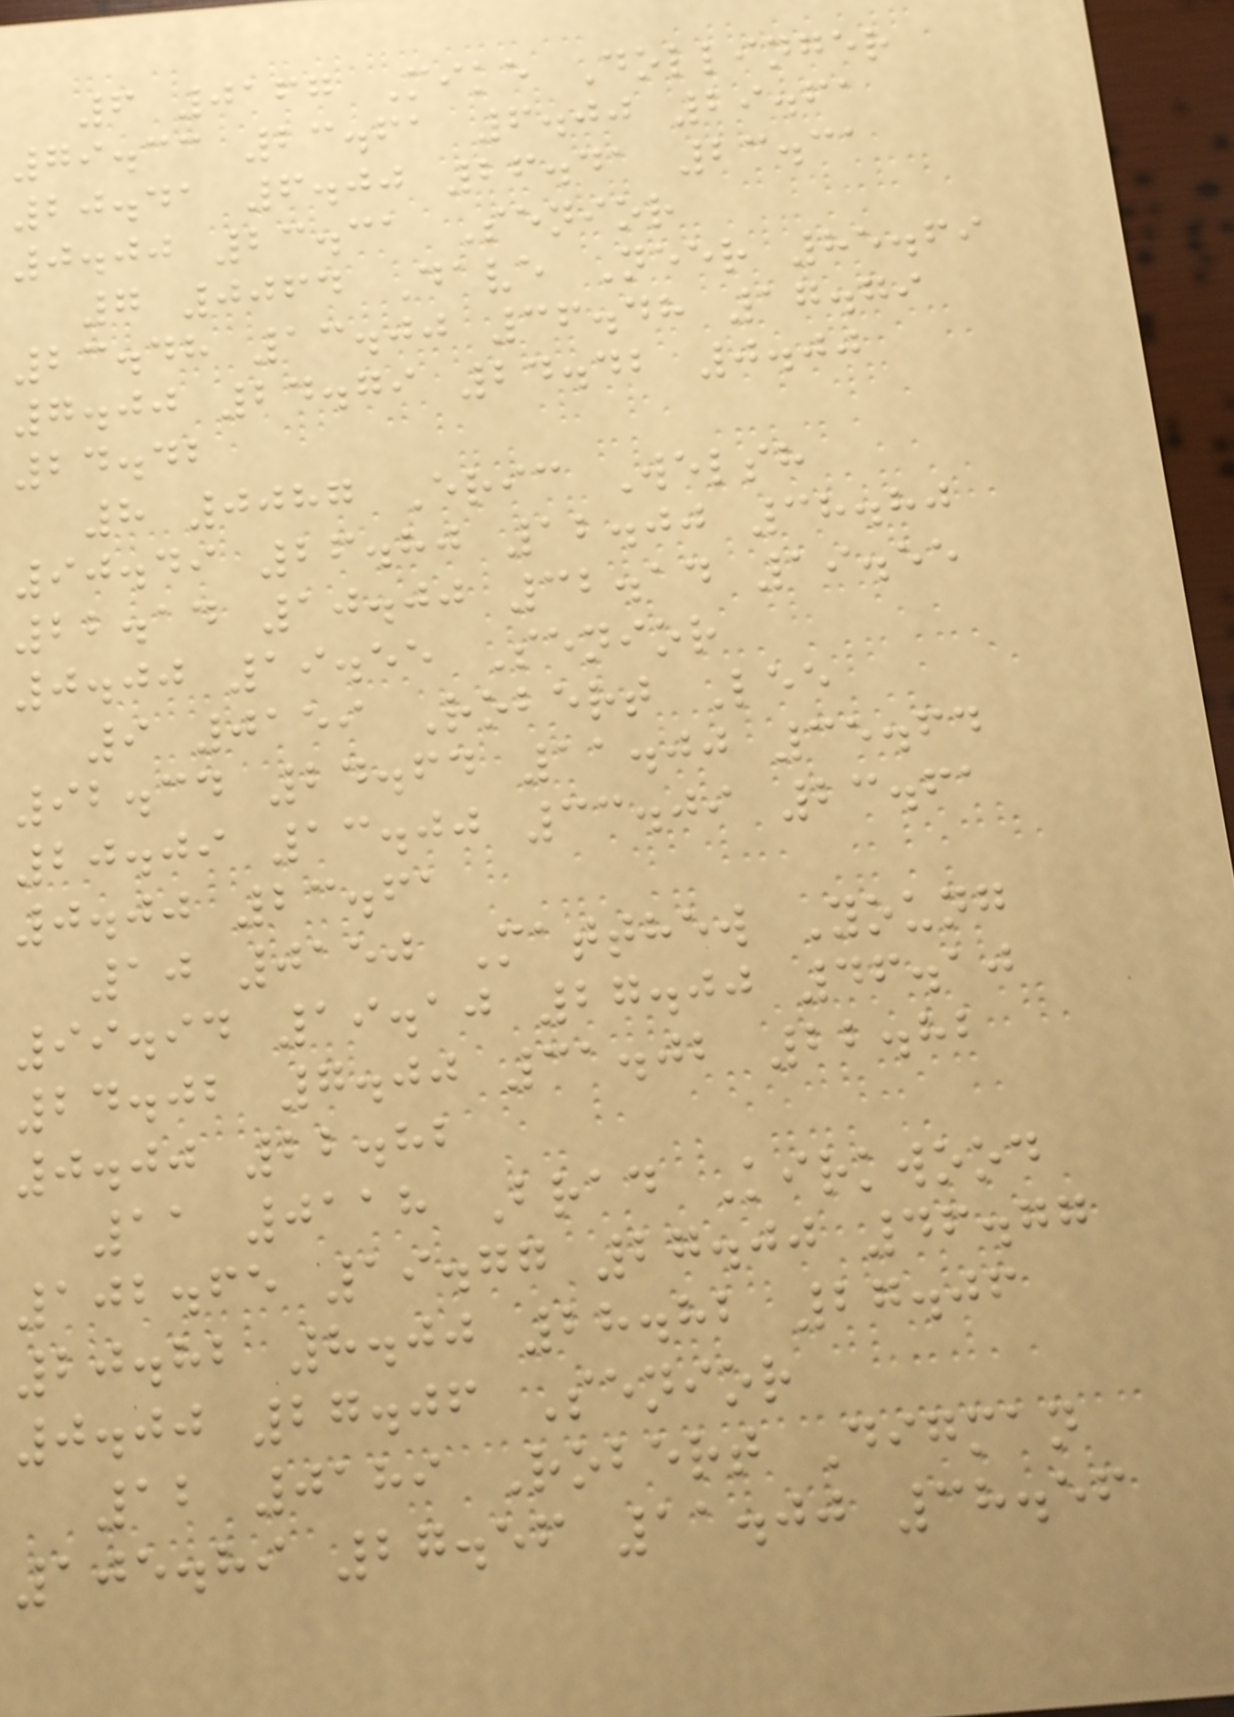6 0167 Mike Dollinger
79.33 23.61 6.00 29.61
20.41 6.00 26.41 23.31
0.00 23.31 Senior
7 0064 Dave Neer 85.69
23.48 13.00 36.48 17.79
7.00 24.79 24.42 0.00
24.42
8 0087 Eric Welsh
90.49 26.80 12.00 38.80
22.14 10.00 32.14 19.55
0.00 19.55 Senior
9 0159 Robert Lee
92.34 24.64 11.00 35.64
20.09 13.00 33.09 23.61
0.00 23.61
10 0150 Matthew Young
99.94 19.10 27.00 46.10
24.02 7.00 31.02 22.82
0.00 22.82
11 0118 Brad Kirkwood
102.65 19.77 27.00 46.77
20.82 8.00 28.82 27.06
0.00 27.06 Senior
12 0189 Robert Digman
105.89 27.56 11.00 38.56
